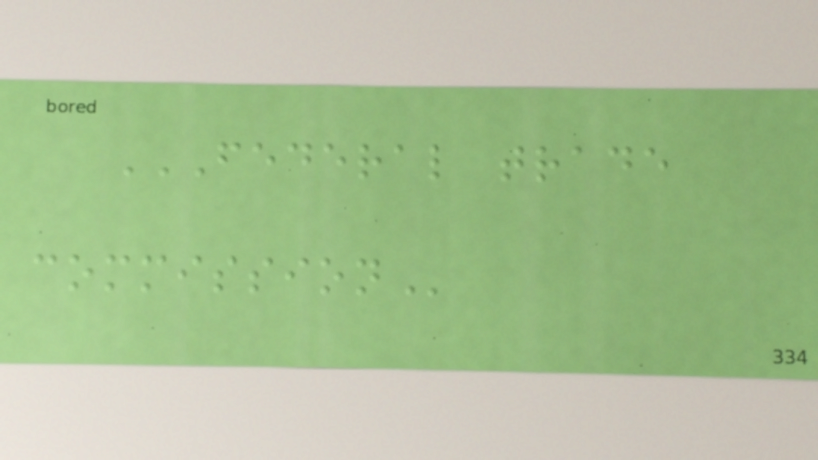FEDERAL TRADE
COMMISSION
